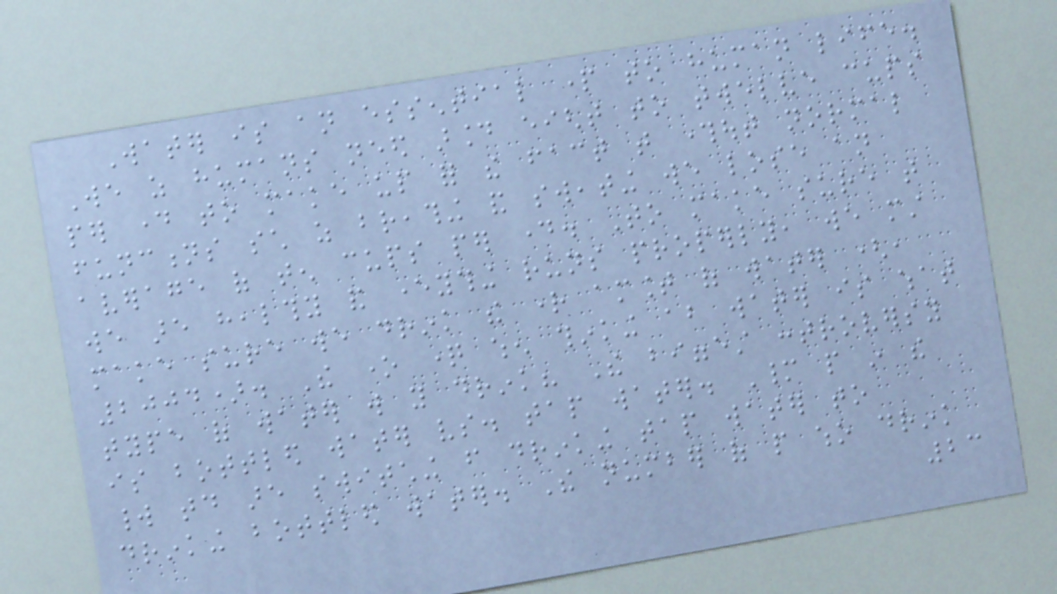Water is an essential part to human life.
We as humans need around eight to twelve cups
per day to make up for the fact that throughout normal
functions such as breathing and sweating we lose an
average of ten cups per day. To make sure that
we are healthy and everything runs properly, we must
make sure we drink the right amount of water (,
2004). The one question when thinking about water is what
type of water will you drink? The biggest controversy
is bottled water vs. tap water. Many people in the
world today are switching from drinking tap water to
drinking bottled water. The number of people who drink
23
